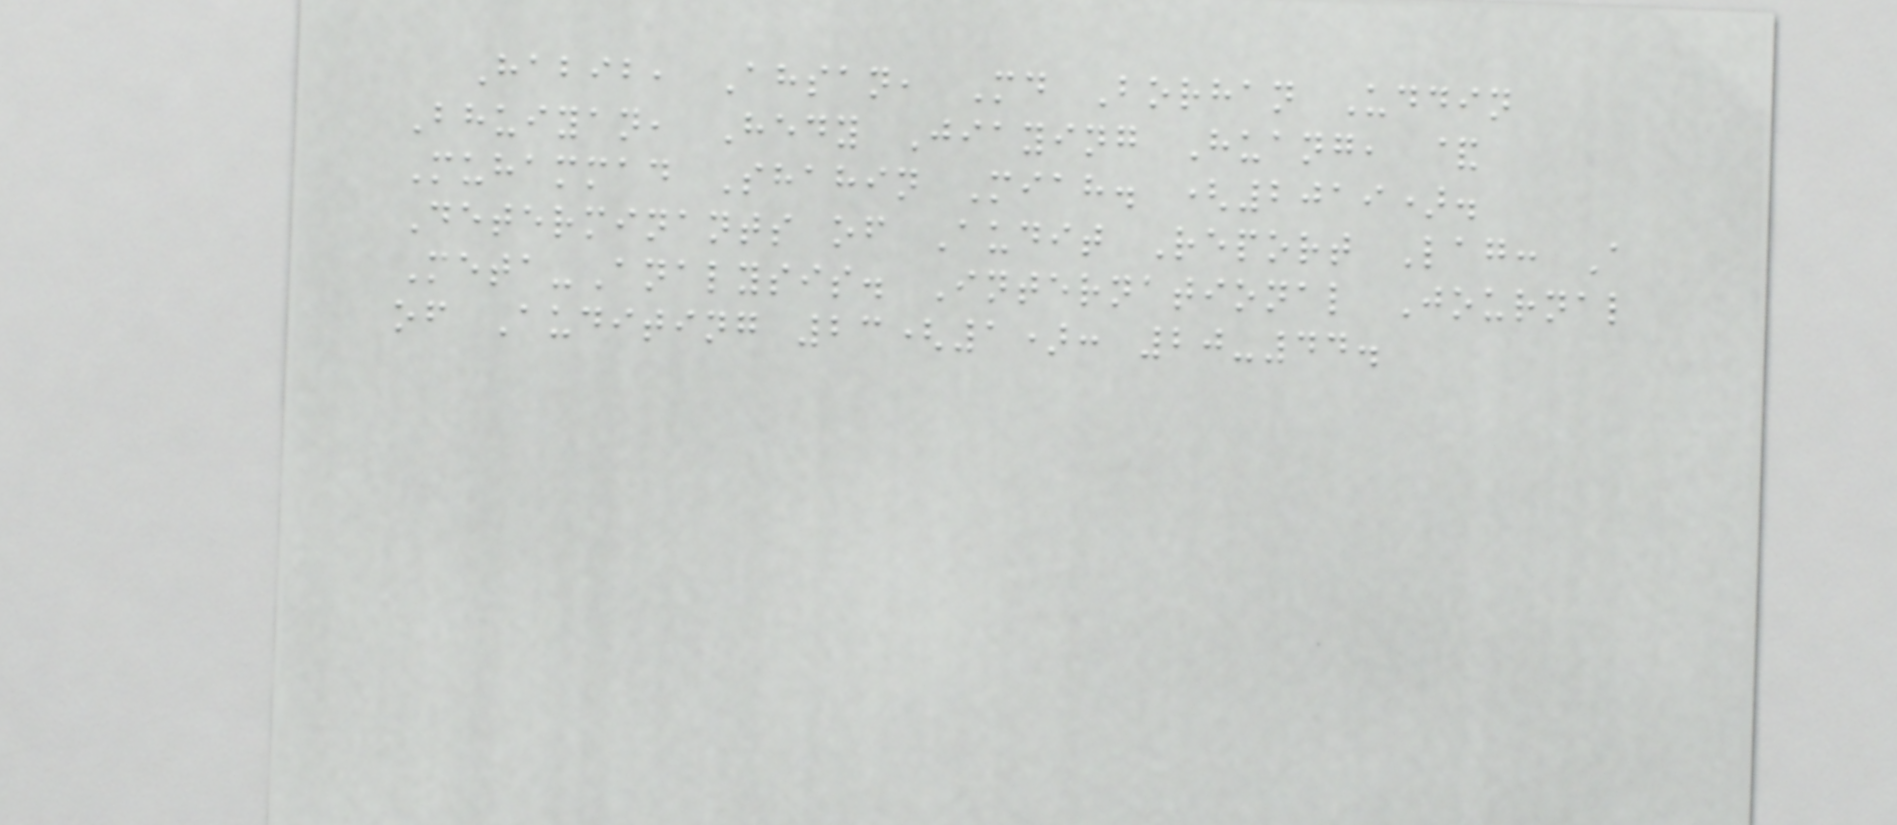Habib, Ahsan, Md Borhan Uddin
Bhuiyan, Hedy Jiaying Huang, &
Muhammad Shahin Miah. (2019).
Determinants of Audit Report Lag: A
Meta-Analysis. International Journal
of Auditing 23(1): 20-44.
